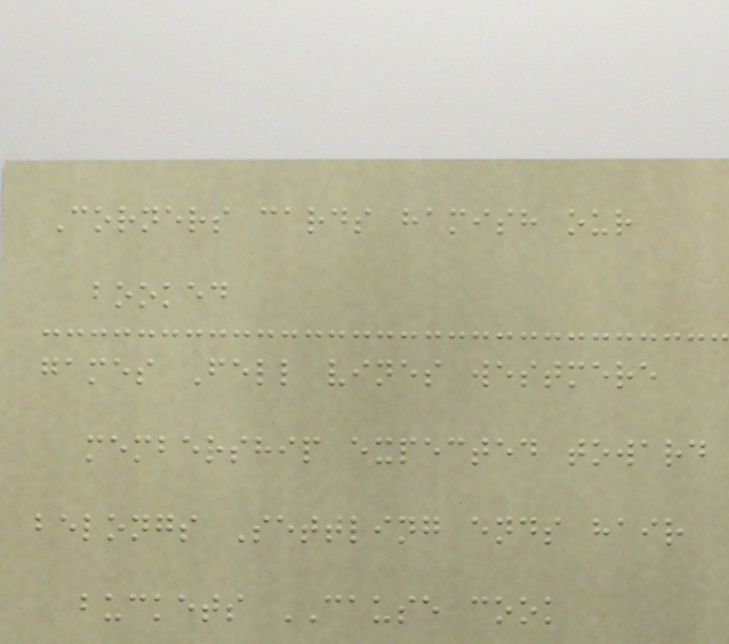Corners cards hamish our
booked
games Fell vines westmere
membership expected toward
belongs Settling ends hair
buckets CAUSE cook
